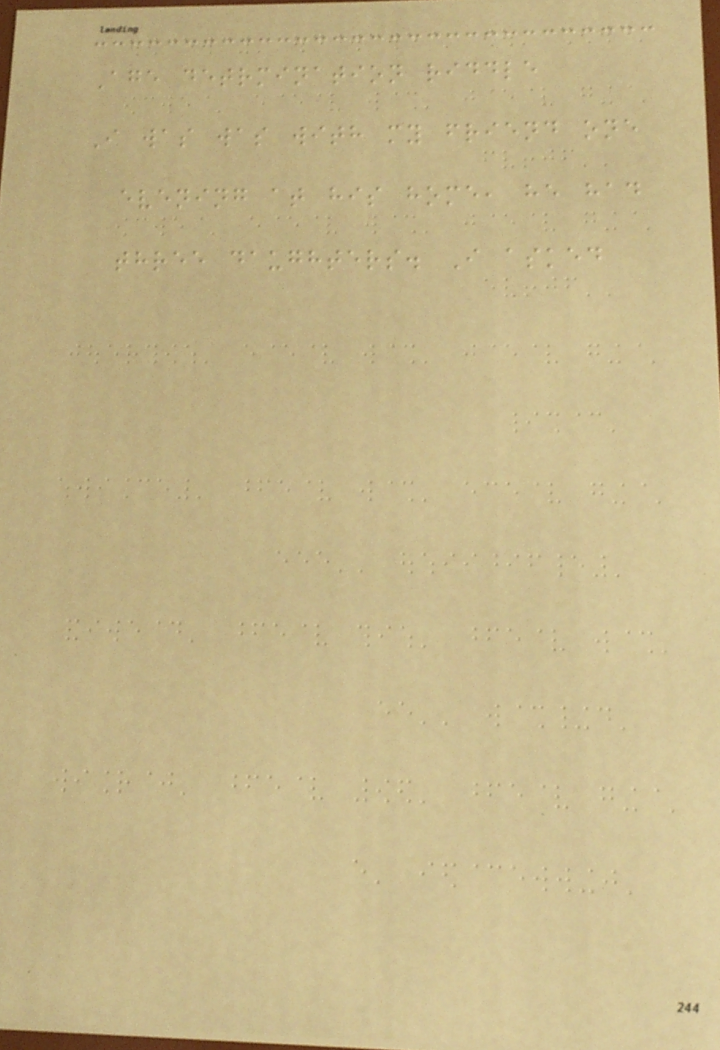Age detrmination riddle
I was was with my friend one
evening at his home, he had
three daughters. I asked
